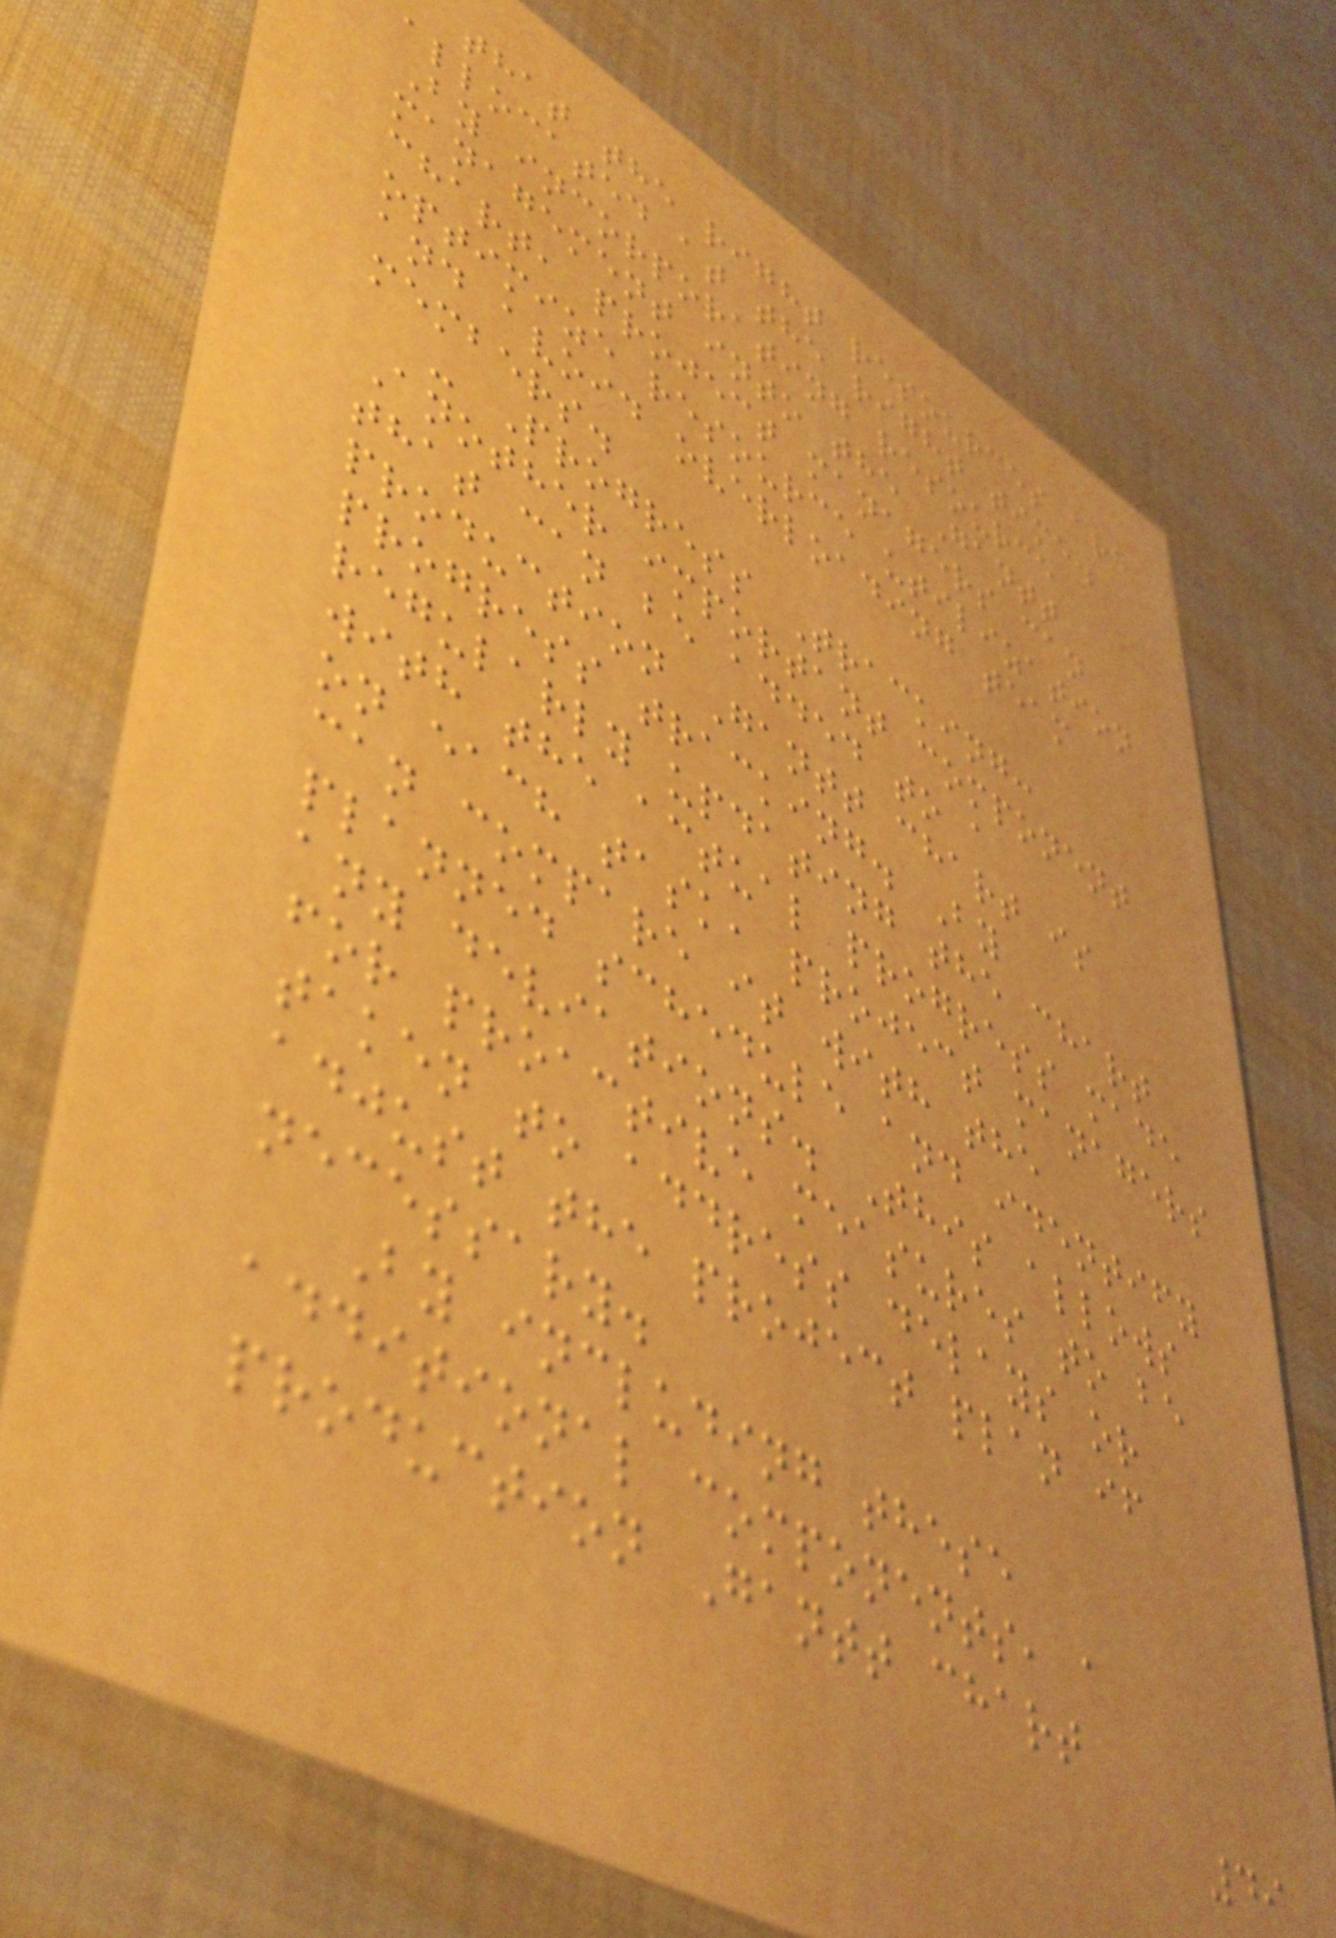that the right resources are
allocated at the right time.
By incorporating resource
management into the Gantt
chart, project managers can
optimize resource utilization
and avoid overloading team
members.
- Progress Tracking:
Another important component
that can be added to a
production Gantt chart is
progress tracking. By
regularly updating the chart
with the actual progress made
on each task, project managers
can compare it with the
planned schedule and identify
any deviations. This allows
for proactive measures to be
taken to address delays or
adjust the project plan if
necessary.
By including these
additional components, a
production Gantt chart
49
